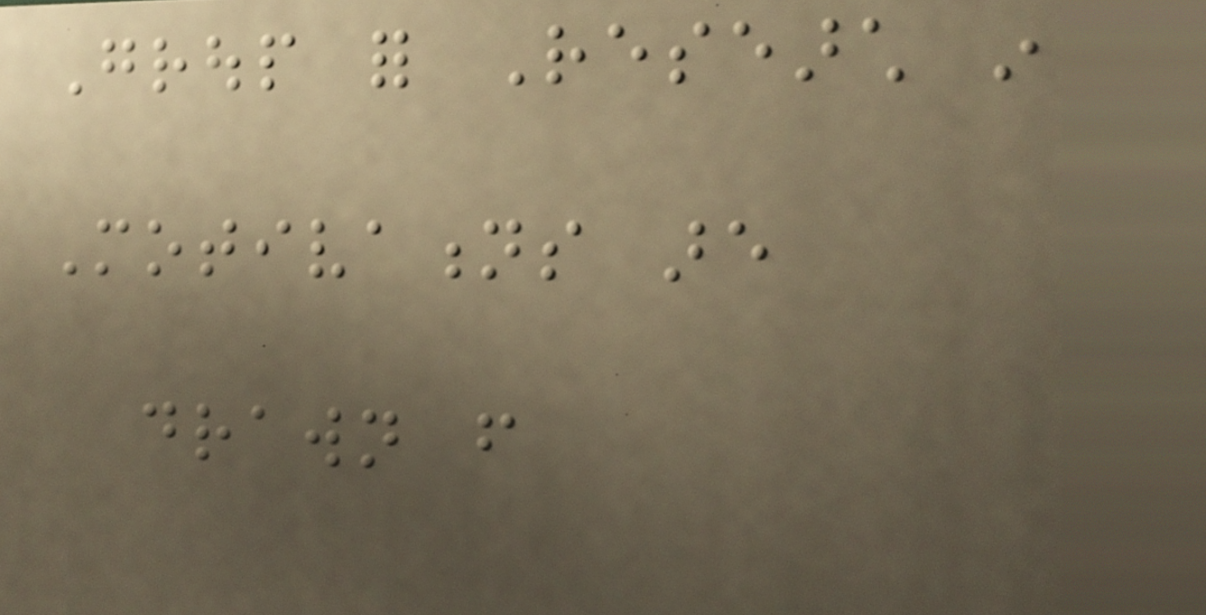Group for Research in
Motivations are
drawn from
